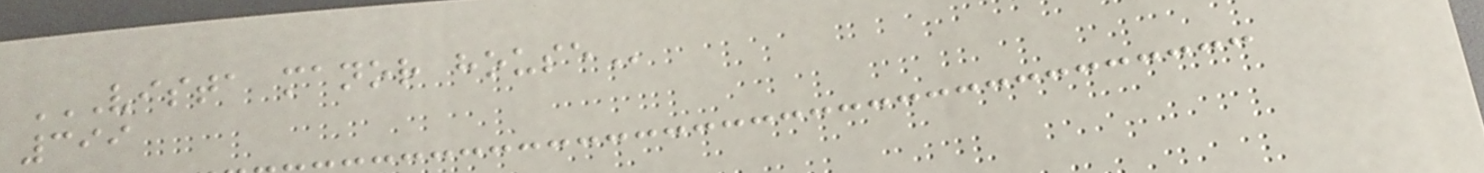VISTA MANOR HOUSE
399
